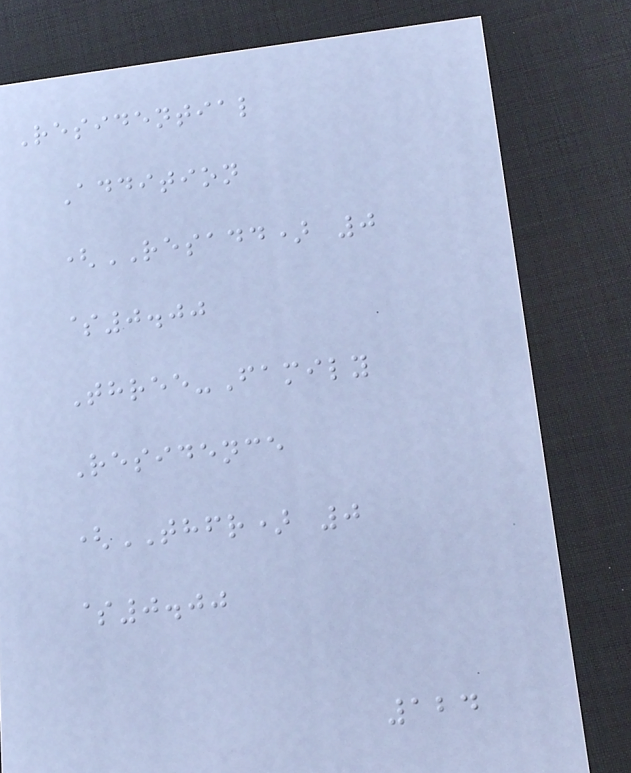Residential
Addition
(RESADD) 0
$0.00
Three-Family
Residence
(THFR) 0
$0.00
124
